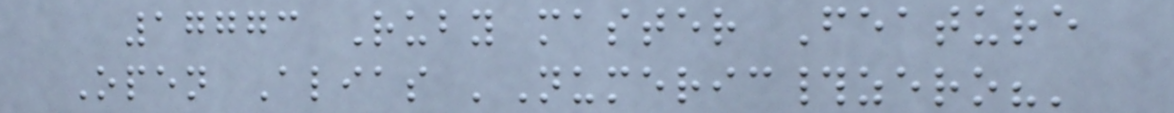17773 Ruby master Feature
Open Alias 'Numeric#zero?'
